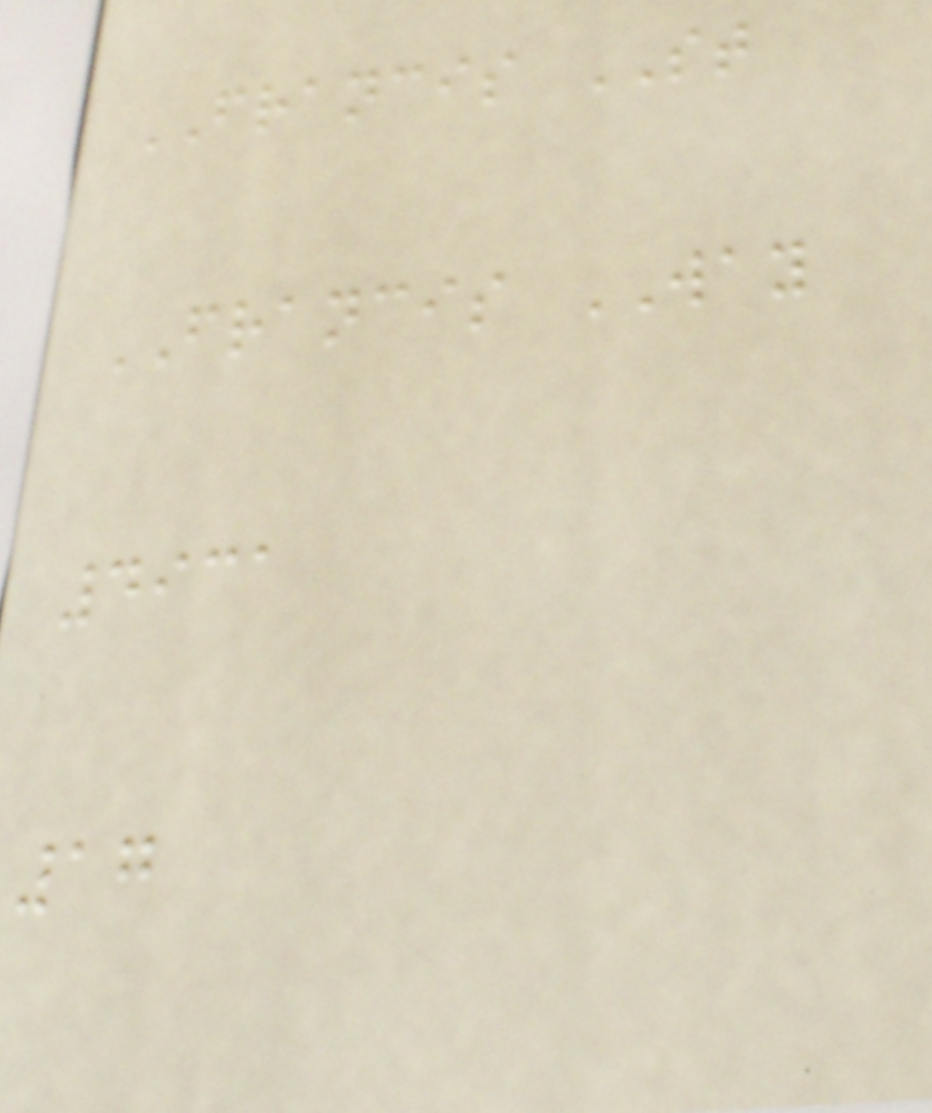FRANCIS ST
FRANCIS WAY
4931
17
